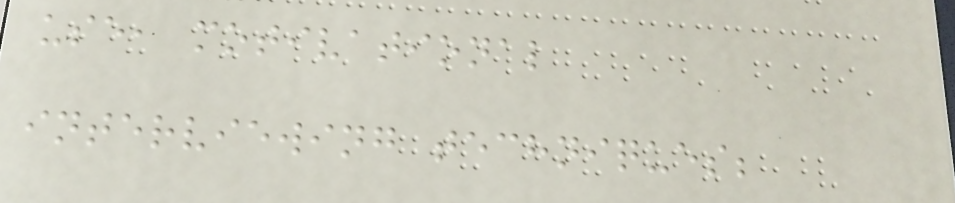use, motivational
interviewing techniques;
